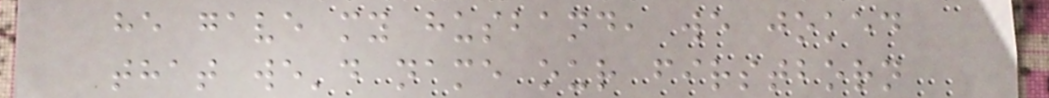he gave my husband, we joked
that we'd name our firstborn
